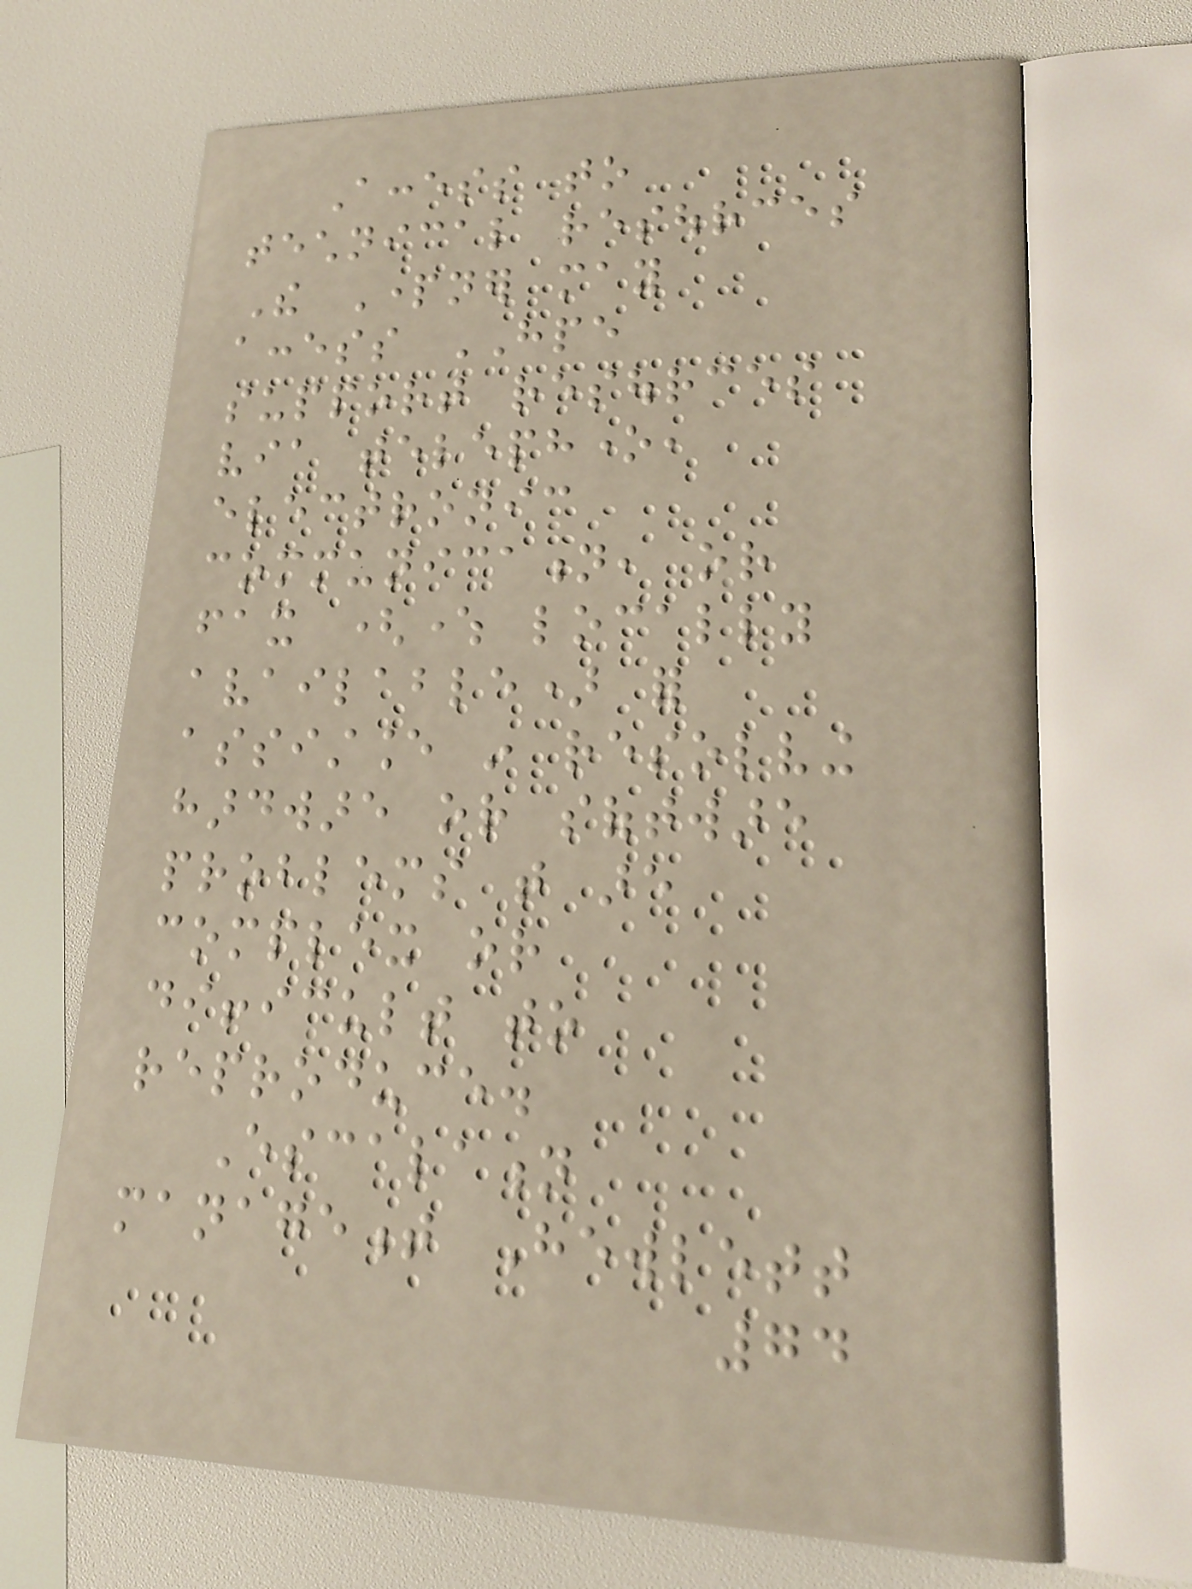Access to
technical resources
The Partner may
access HPE
support resources
via telephone,
electronic
communication, or
fax (where locally
available) for
assistance in resolving
hardware or software
problems that are
complex or
difficult to
reproduce.
Escalation
management Hewlett
74
